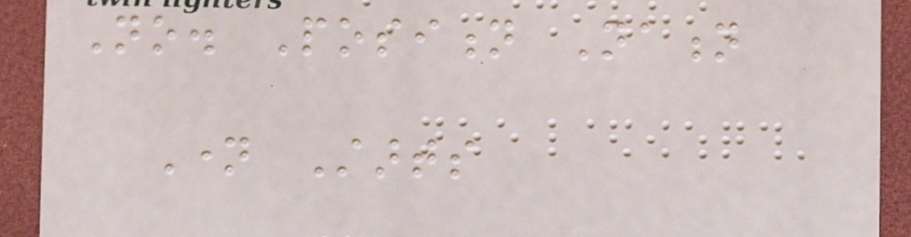No. Position Nation
Name Starts
